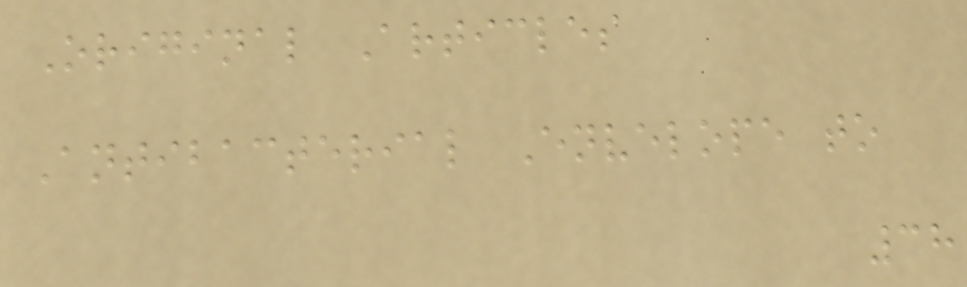Original Articles
Antibacterial Envelope to
38
